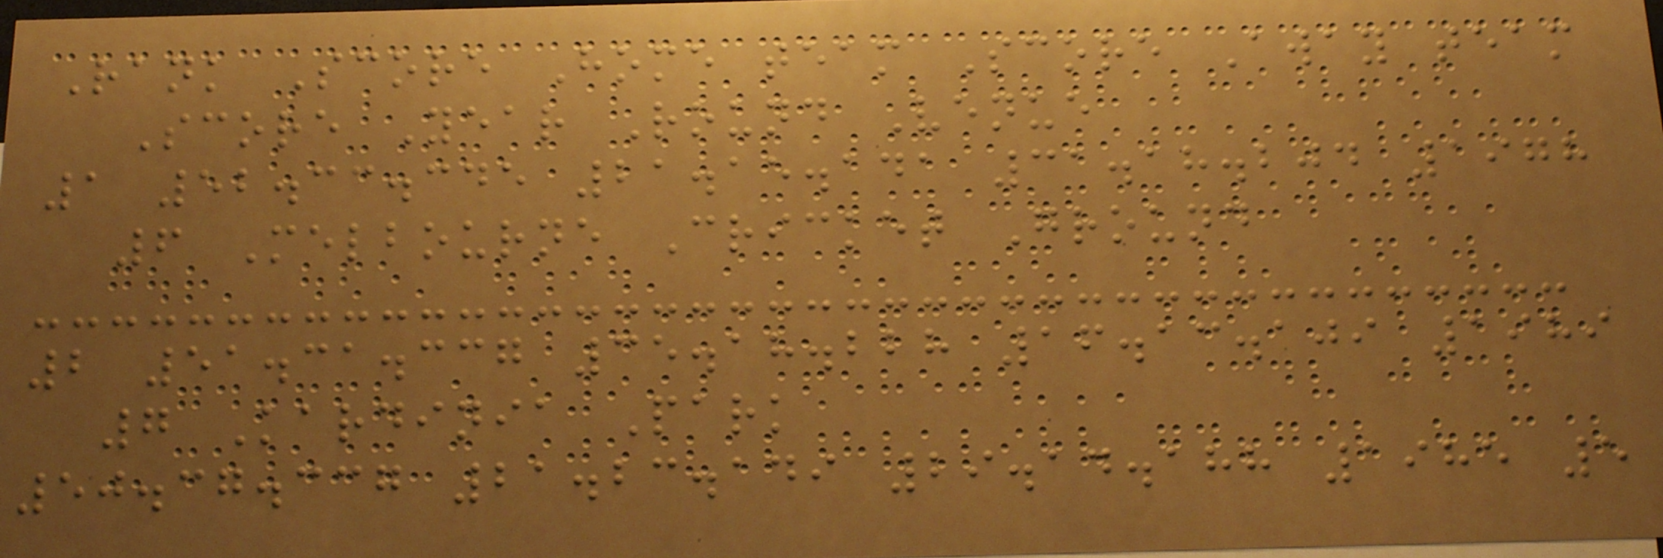Rank Score Home team Score Away team
Score Year Round Venue
1 52.33.345 21.15.141 31.18.204 1978
6 Melbourne Cricket Ground
2 51.31.337 35.18.228 16.13.109 1989
7 Kardinia Park
50.37.337 21.23.149 29.14.188 1985 5
